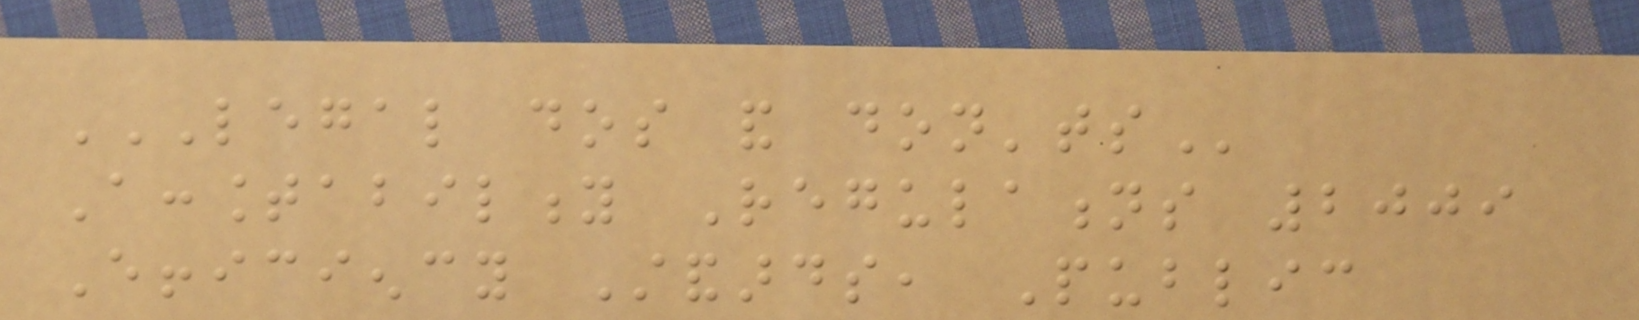LEGAL DOS AND DON'TS
Accountability Regulations 2009
Efficiency Standards, Public
